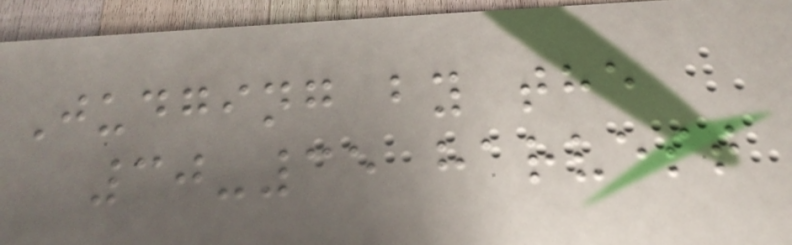Judging by the
30-35 harvest
